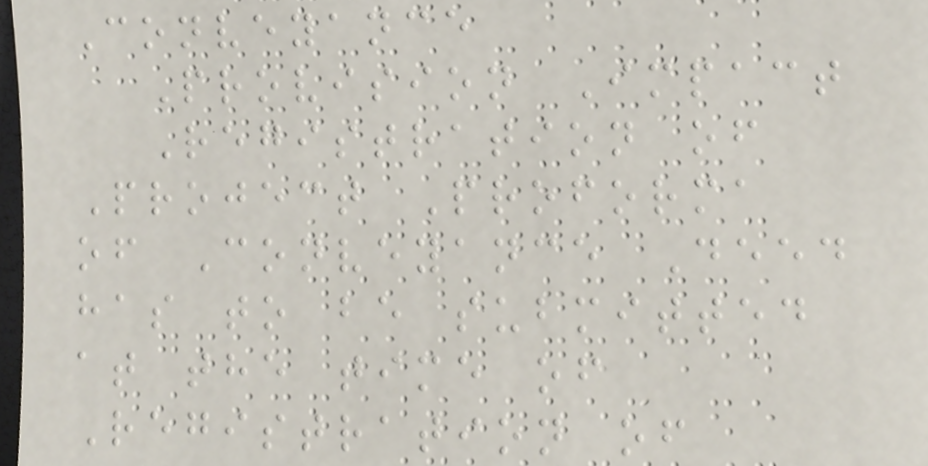Conveyance
Provision Impact
Registration of
Project Proforma
of Conveyance Deed
has to be submitted
at the time of
Registration of
